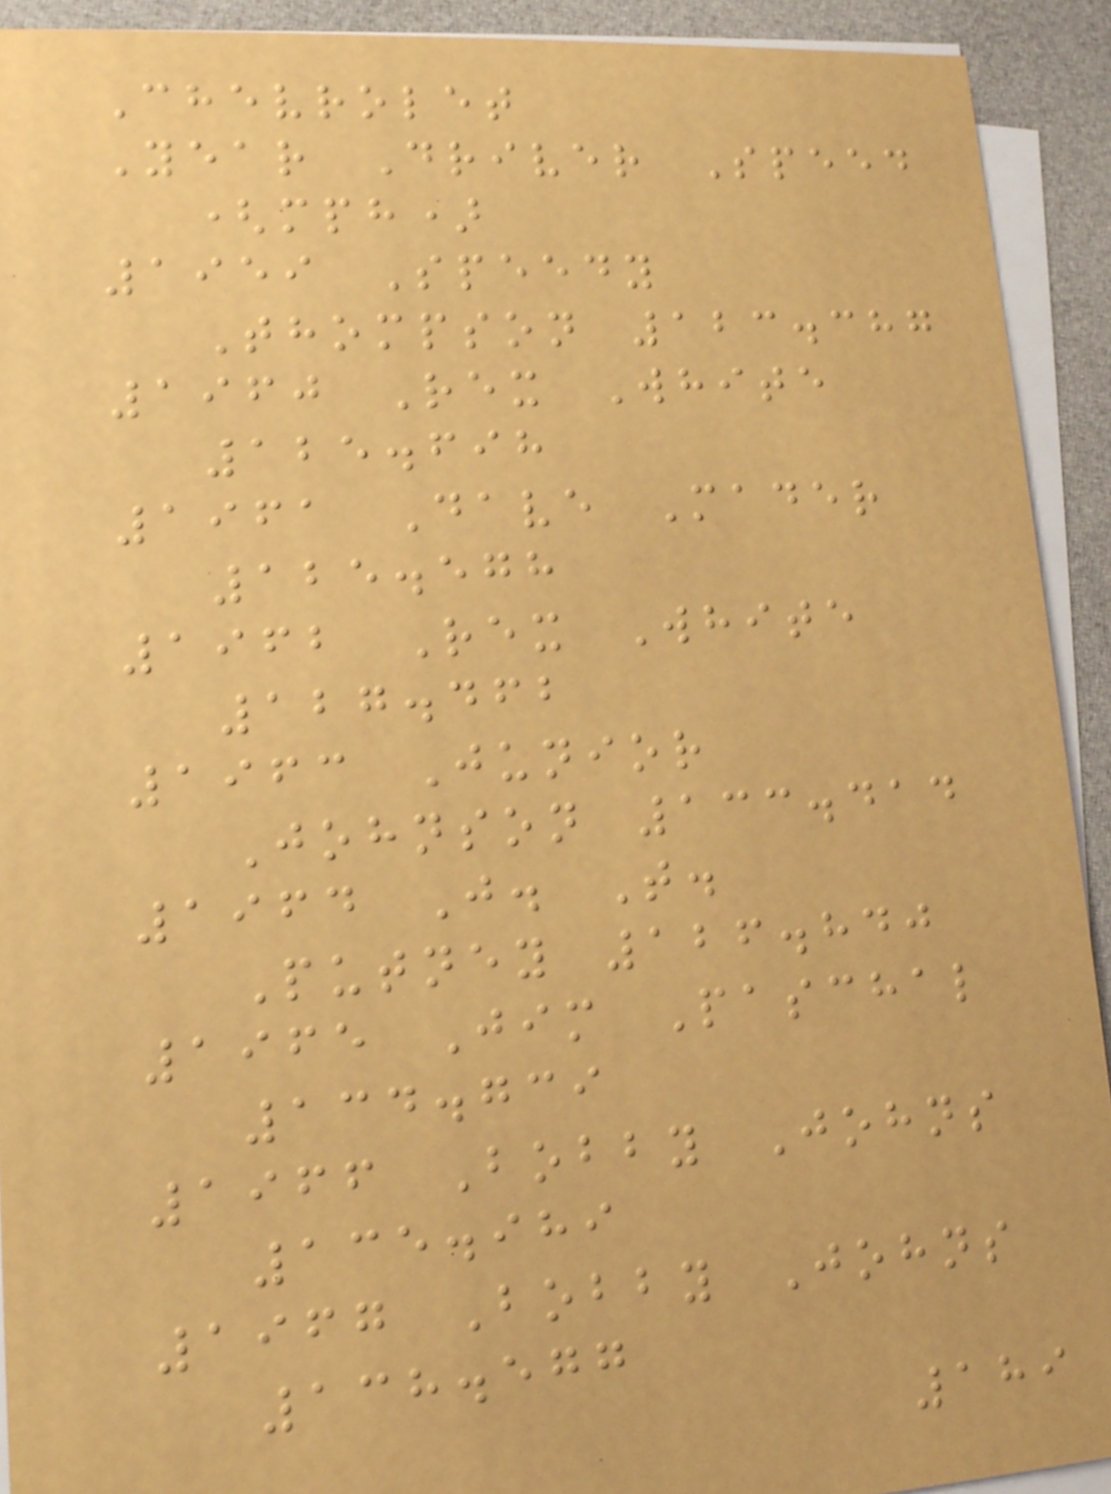Chevrolet
Year Driver Speed
(mph)
1959 Speedy
Thompson 123.387
1960 Rex White
125.698
1961 Dave Mader
125.578
1962 Rex White
127.462
1963 Junior
Johnson 133.414
1964 J. T.
Putney 126.840
1965 Jim Paschal
134.739
1966 Bobby Johns
135.989
1967 Bobby Johns
138.577
189
